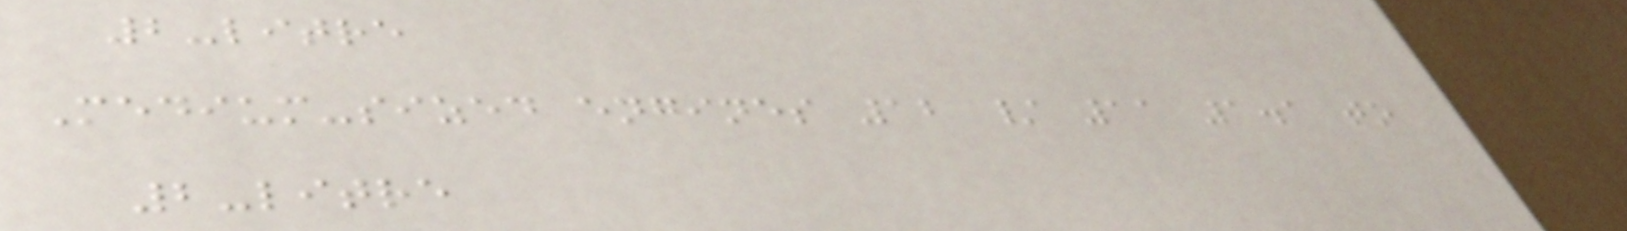2-litre
Medium-sized engines 12 / 11 1.1 to
2-litre
